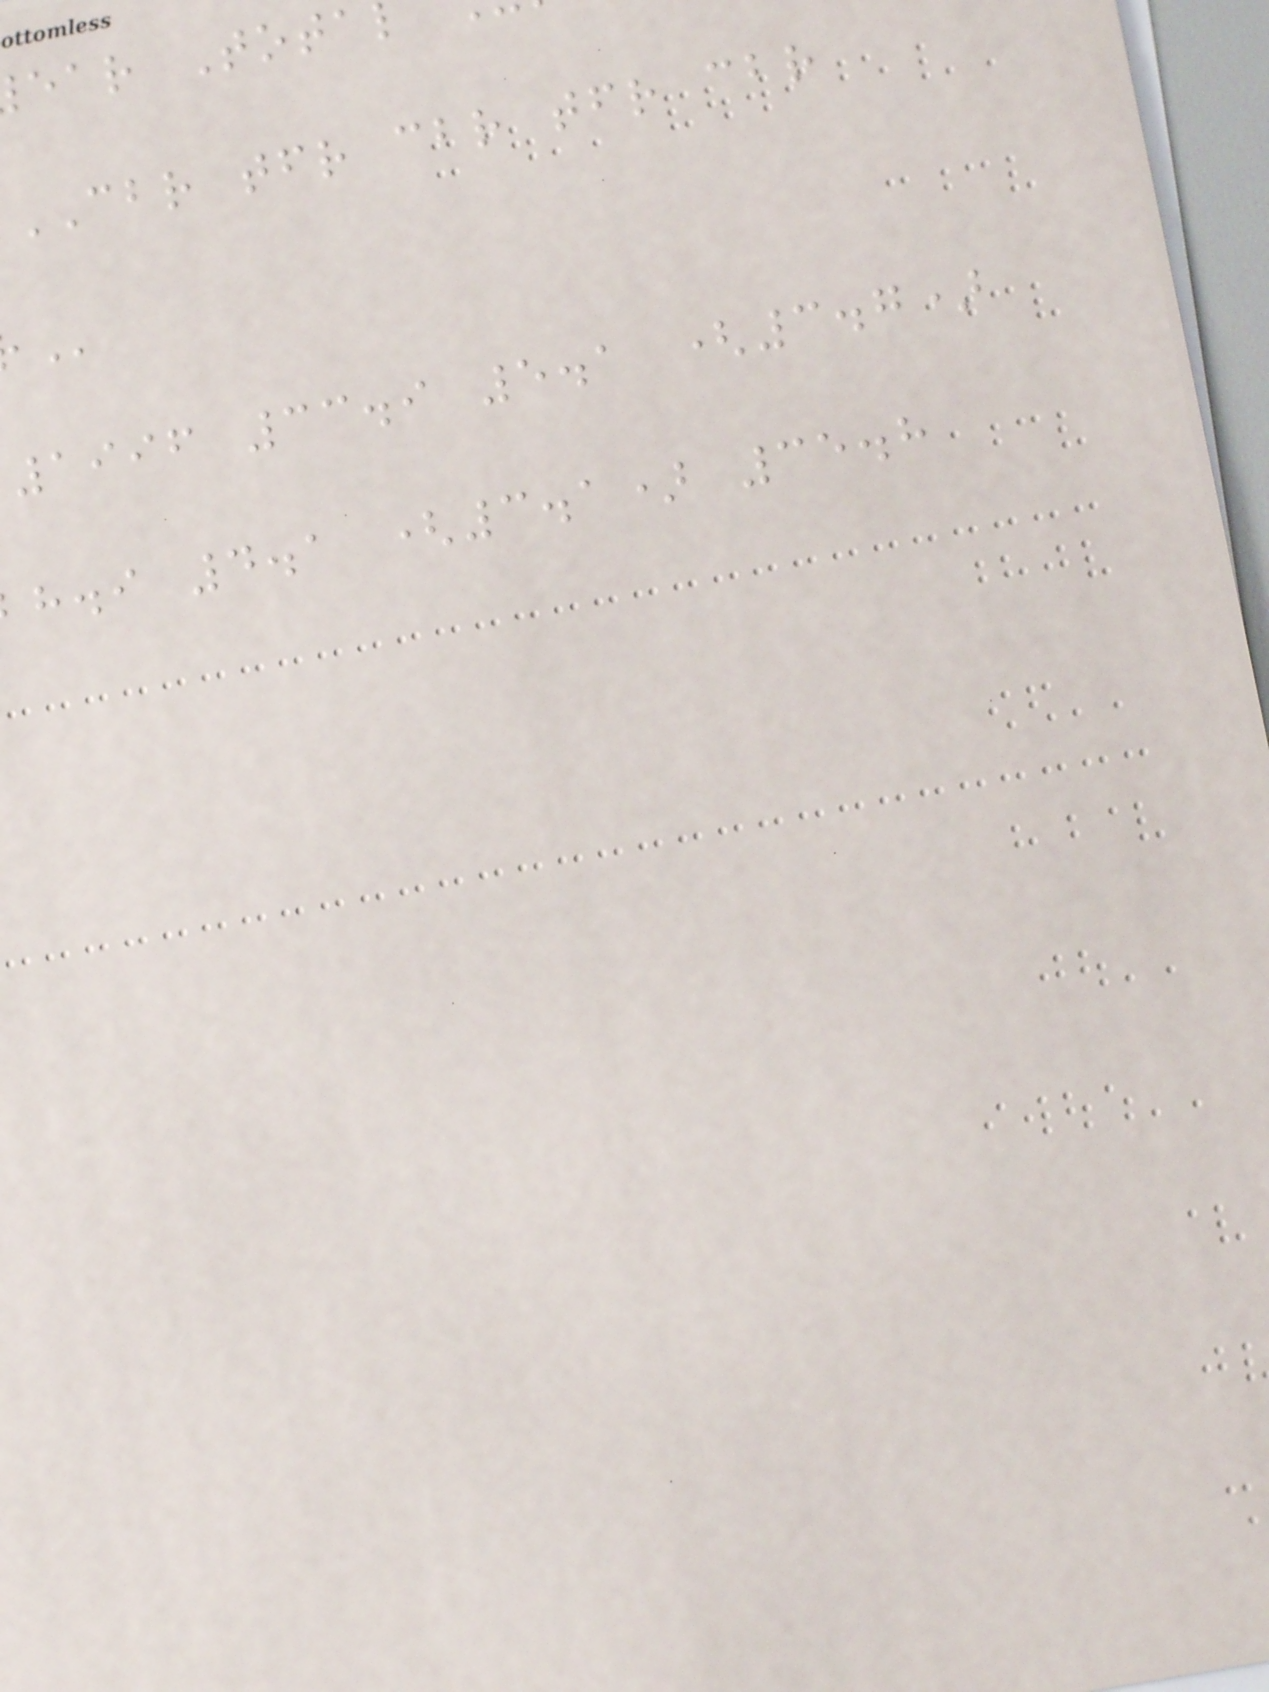ear Tota
CBR tfr cbr tfr cbr
1996 33.9 5.1 (3.7)
h.i 4.1 (3.1) 35.8
